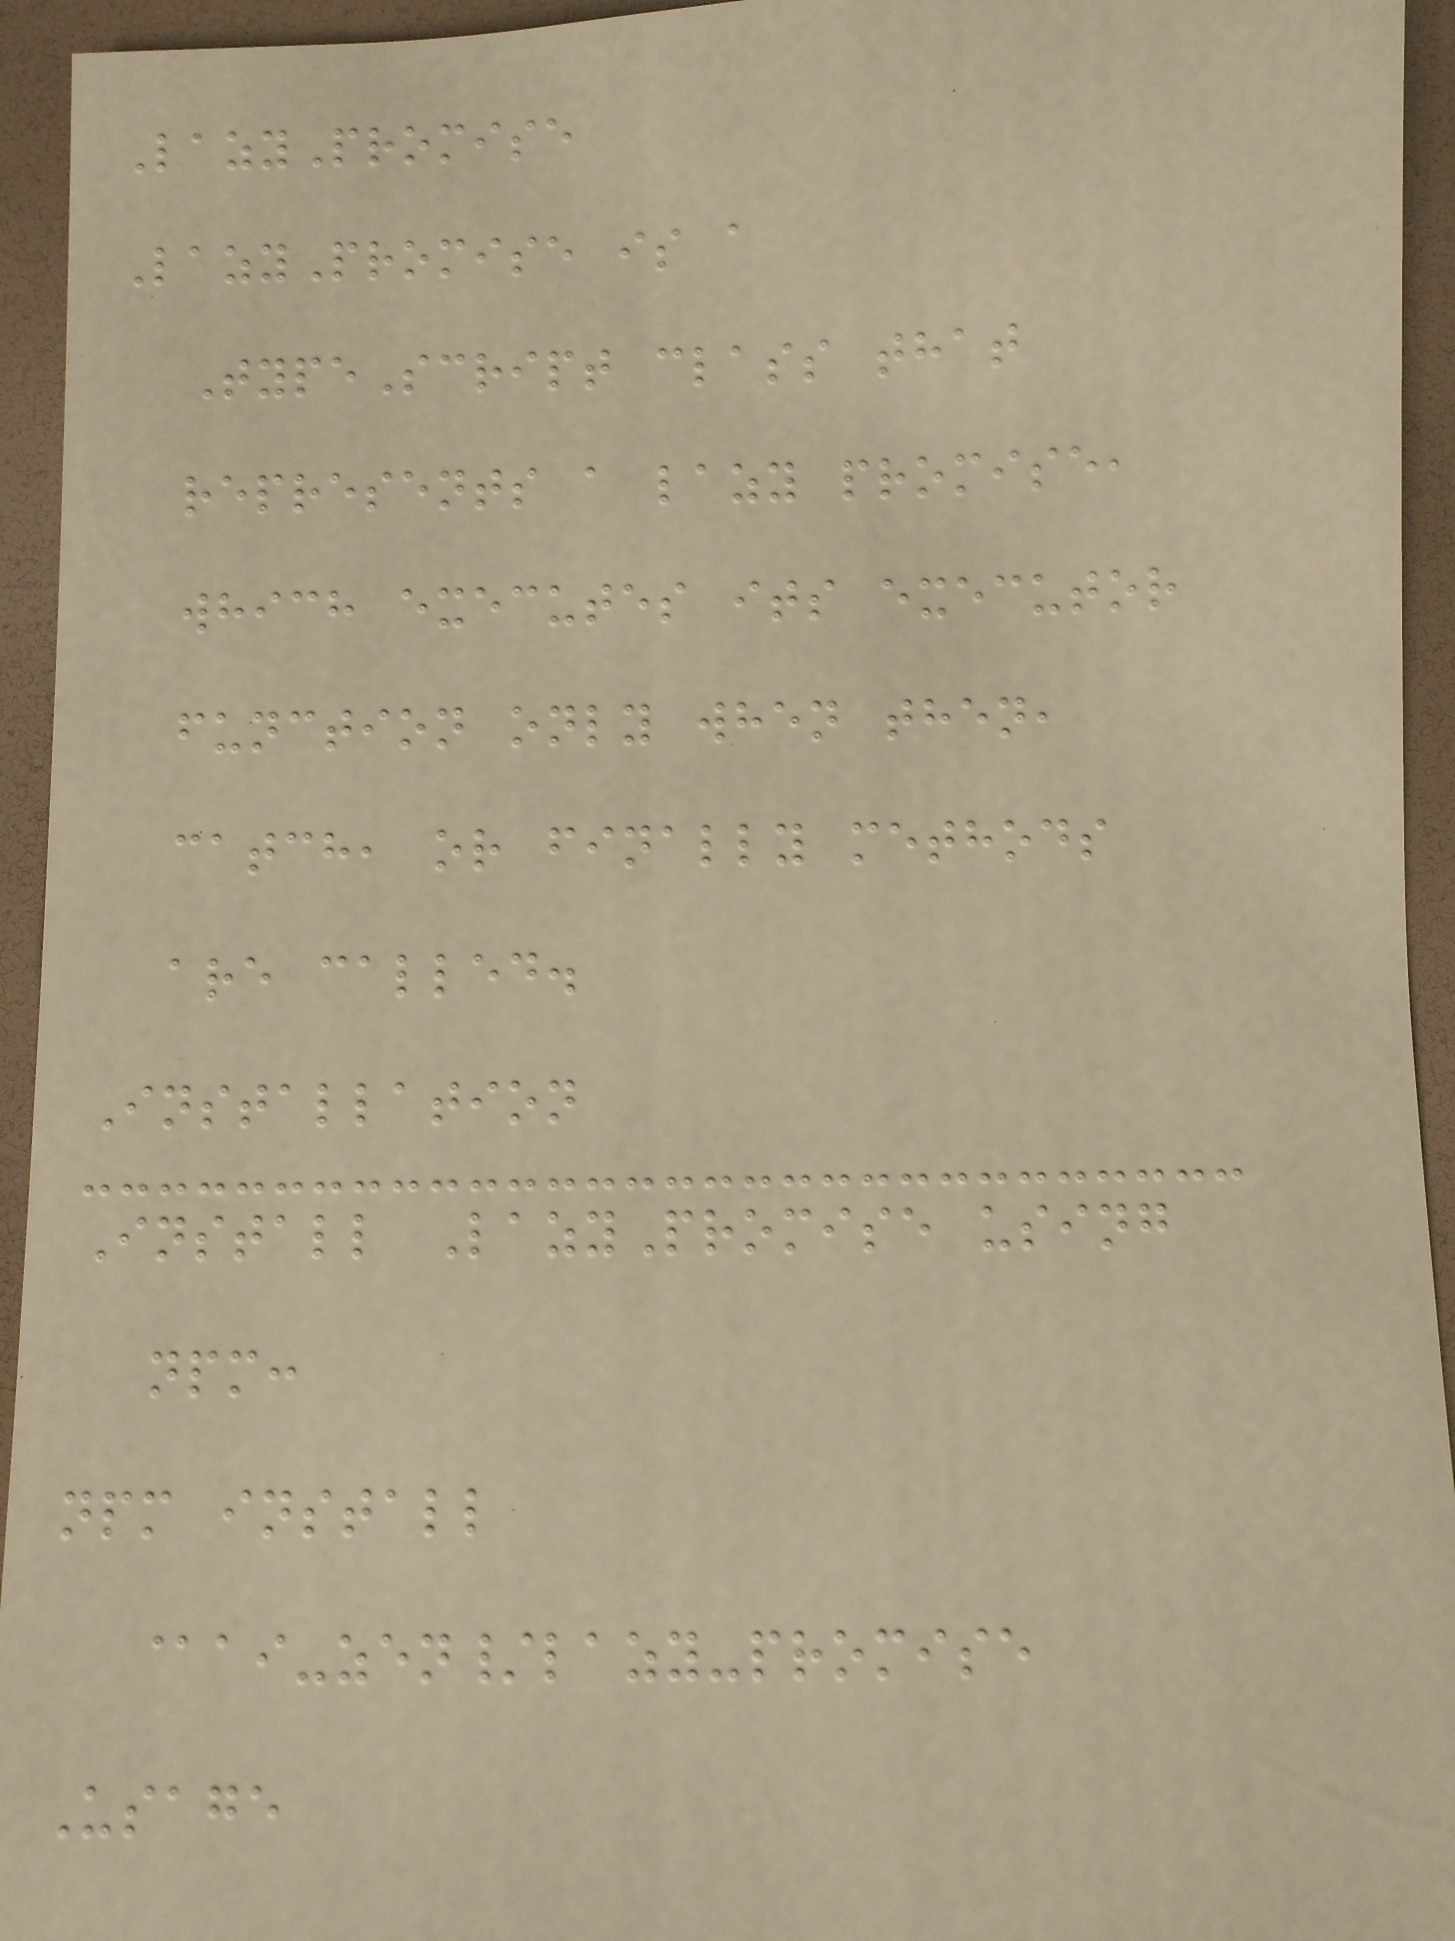LazyPromise
LazyPromise is a
TypeScript class that
represents a lazy promise,
which executes its executor
function only when then,
catch, or finally methods
are called.
Installation
Install LazyPromise using
npm:
npm install
@ai-zen/lazy-promise
Usage
